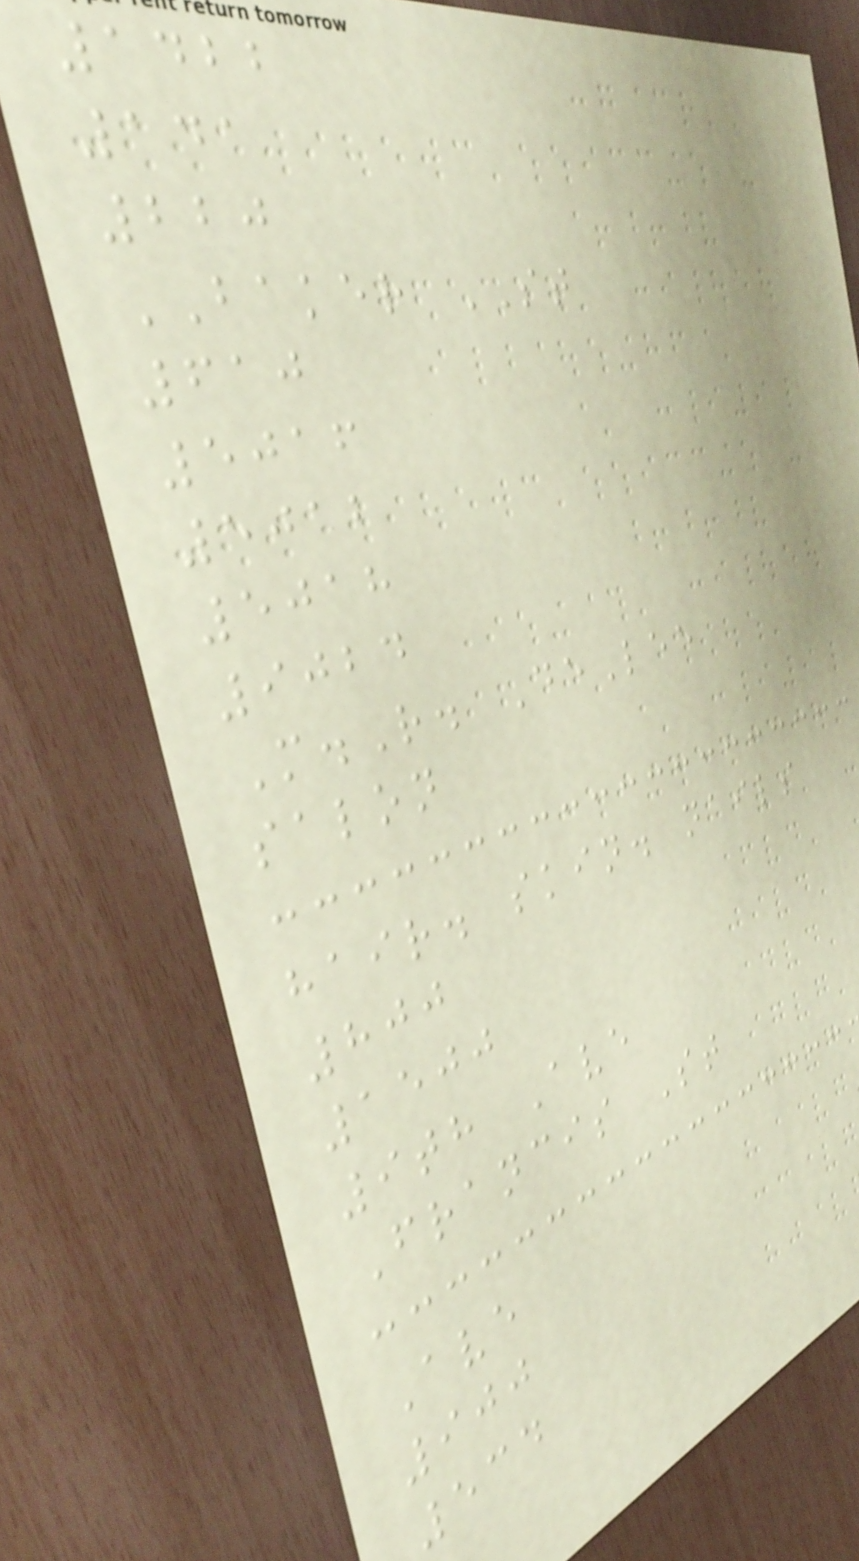1422
141
220
BAKER ST
610
5016
5012
5018
9024
M.R. DeLee
salon
hair. skin. nails
800
1500
9th Ave
Francis St
Ave
900
534
